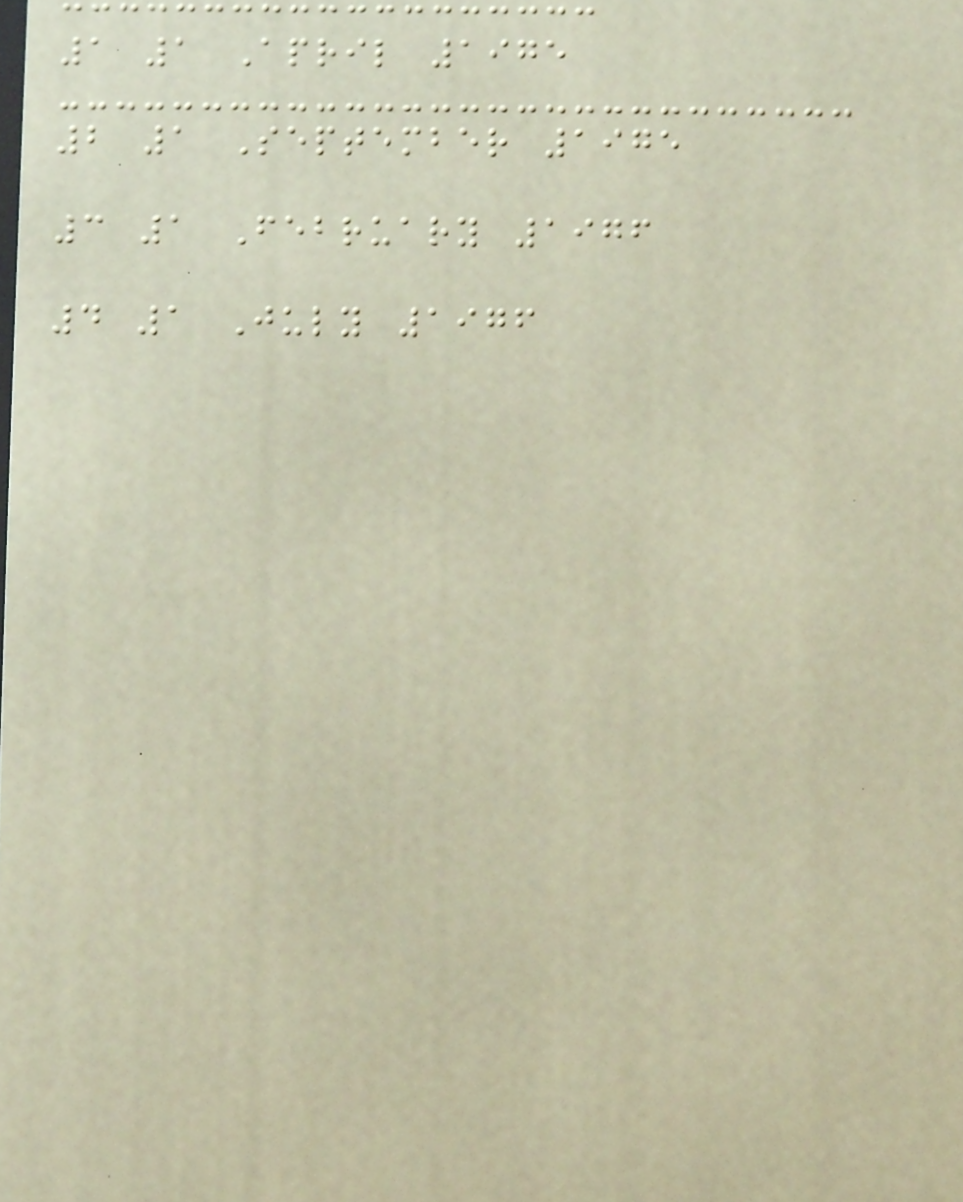1 1 April 1975
2 1 September 1975
3 1 February 1976
4 1 July 1976
